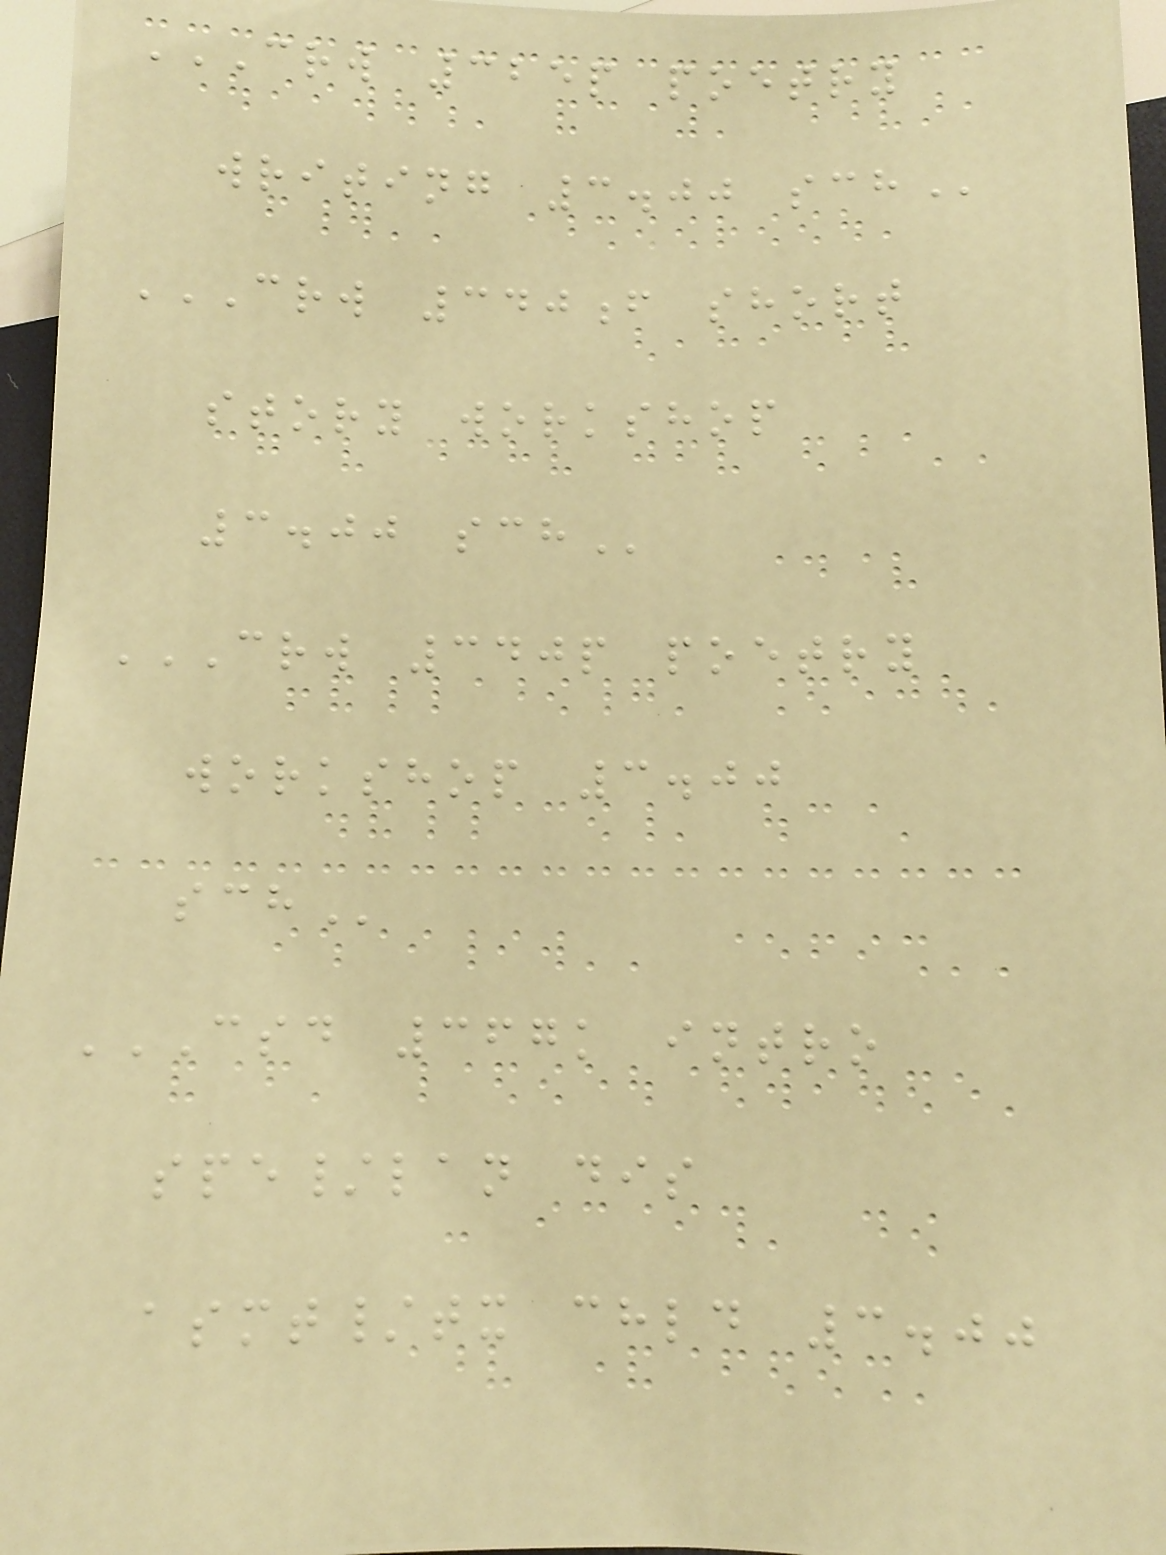CRW 325P POETRY
WRITING 3.00 SCH
CRW 340F SHORT
STORY WORKSHOP
3.00 SCH
CRW 340P POETRY
WORKSHOP 3.00
SCH
CSD 367K INTRO
SPE/LAN DIS
ASMT/TX CHLD 3.00
